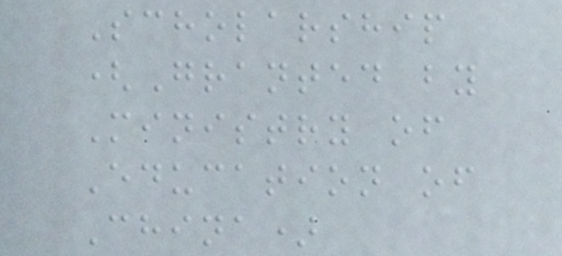Scholarship
(Granted by
Ministry of
Education of
China)
